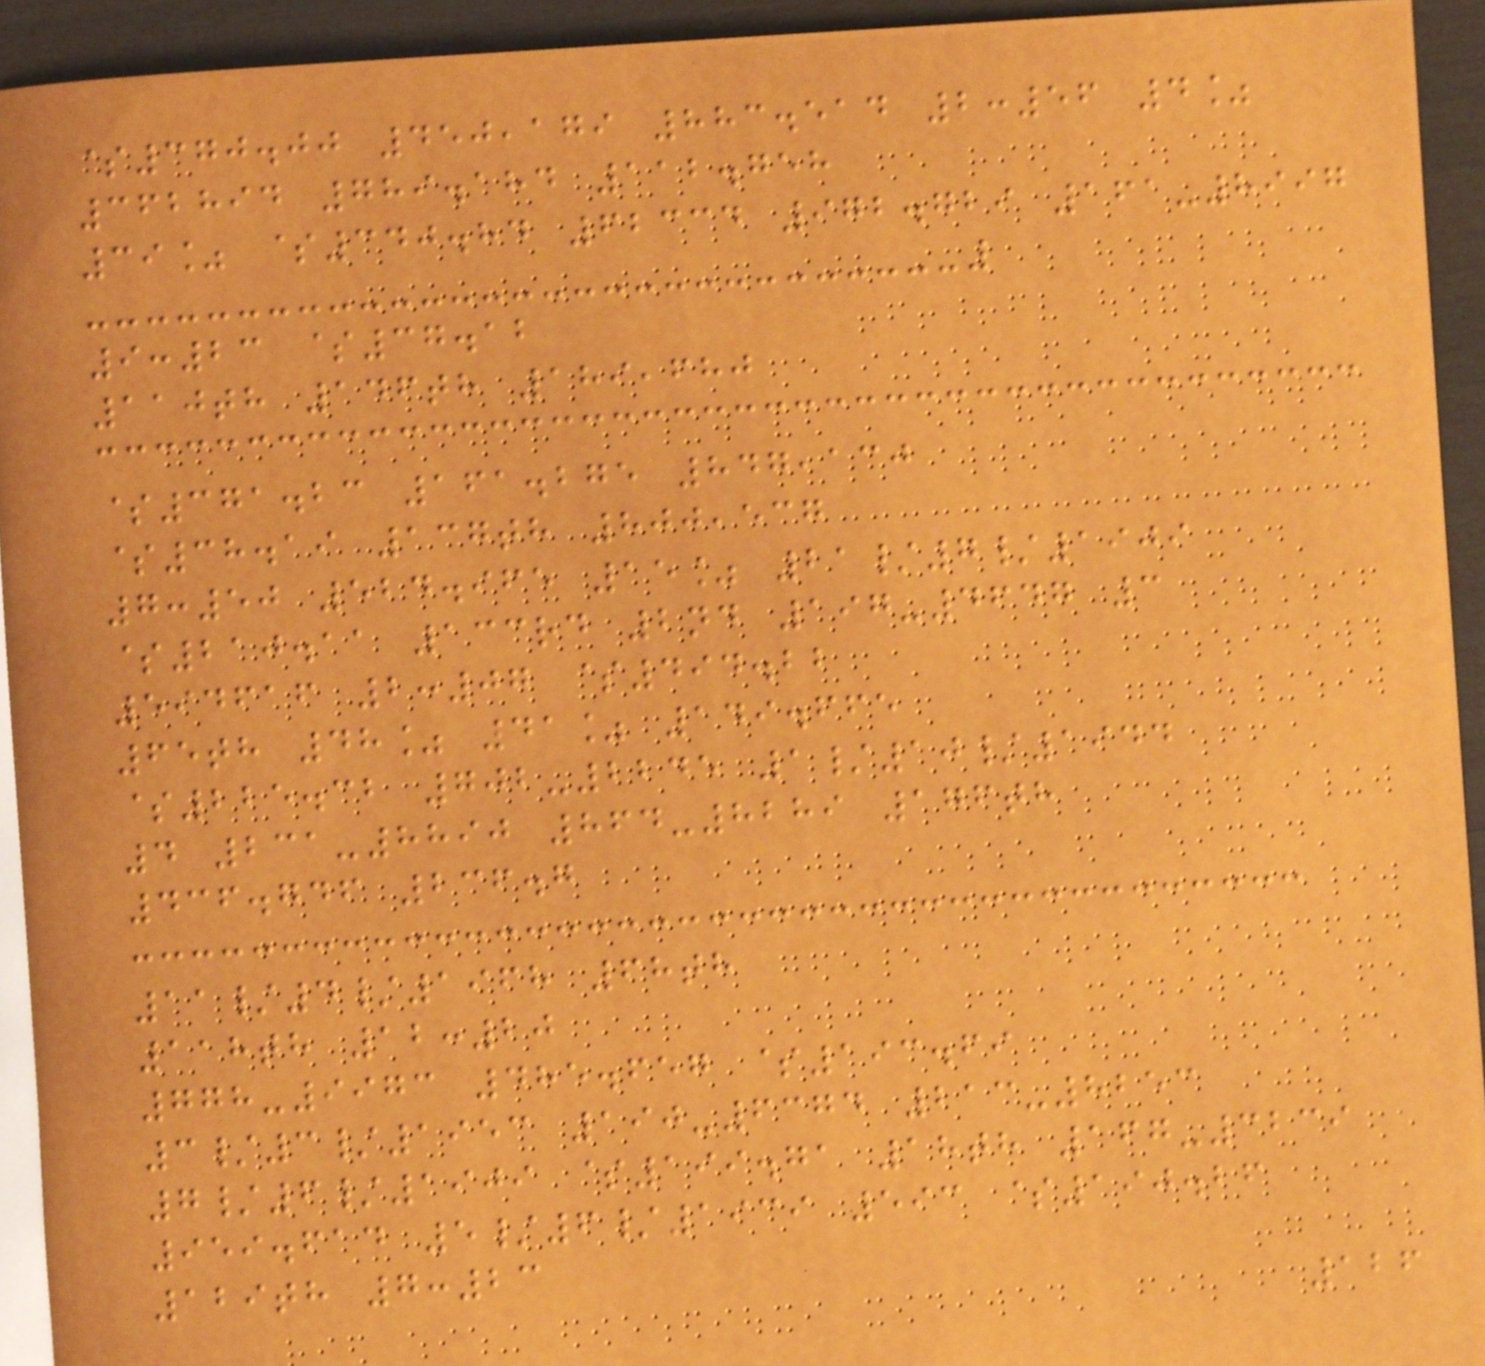$370.00 450,179 883.514 2:56 4%
362894 789.184 112.758
39% $340.84 62334 972.729 161-8997
9:23 $37.12
110th 146th 189,680
$371.23 161.275 847,130
$38.19 137th 800,537
7:50 524.965 15% 21/7/1909
$210.11 133rd 2nd 197-4647 3
594616 2:07 $494.22
65th 48% 41% 149.665
$225.32 702-2245 1/10/1944
4 231-8890 864-8289 176th
436.746 236.7
11/4/1968 68th
118th 12:20
778-9973 485.657 $193.69
3/3/1953 190-6374 213-8253
7/6/1909 $199.71 18th 167-3239
959.614 5/6/1939 593 $190.26
129th 7:23
126
